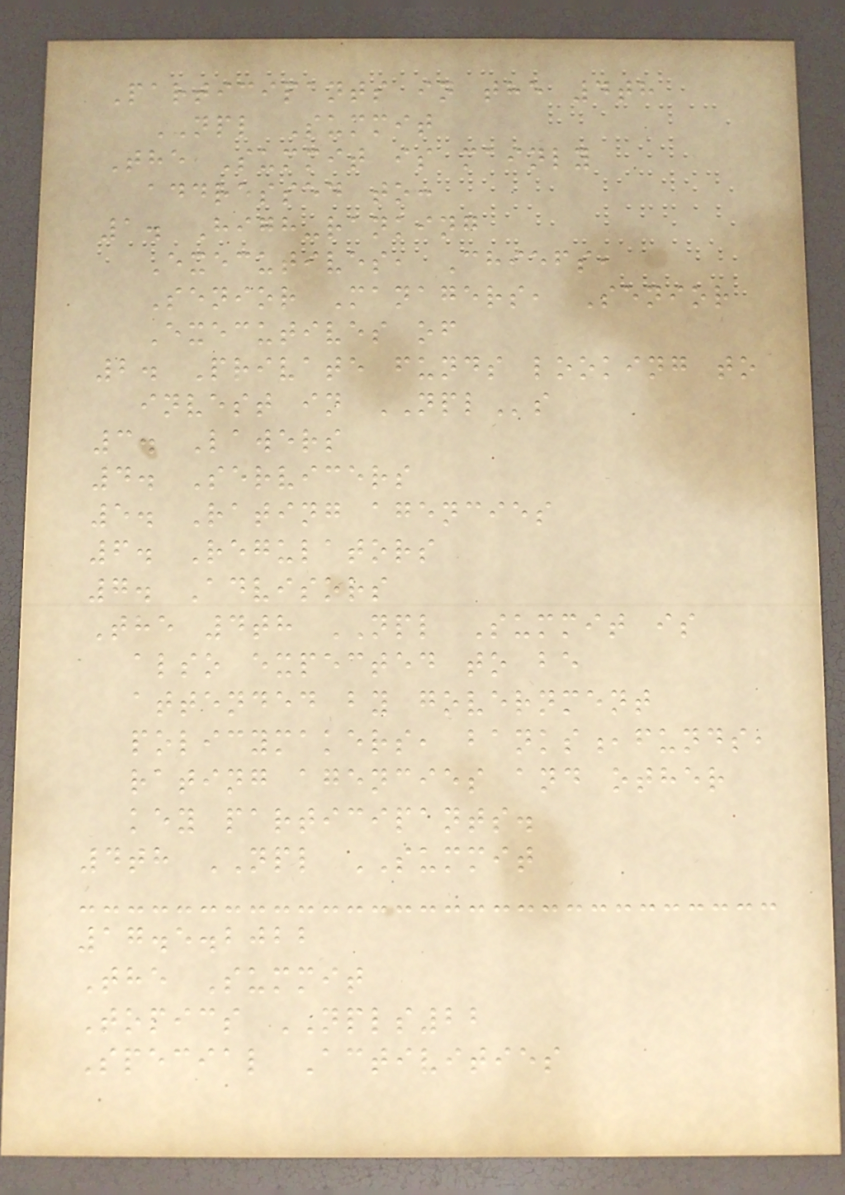Participants in the 4th
NPL Summit
The Summit is mainly
addressed to:
1. High-ranking
Executives, Chiefs,
Senior Managers, Senior
Executives of
2. Private funds looking to
invest in NPLs
3. Lawers
4. Servicers
5. Rating agencies
6. Regulators
7. Advisors
The 4th NPL Summit is
also expected to be
attended by government
policymakers, banks,funds,
rating agencies and other
key participants.
4th NPL SUMMIT
17.5.2022
The Summit
Topics NPLS22
Special Activities
